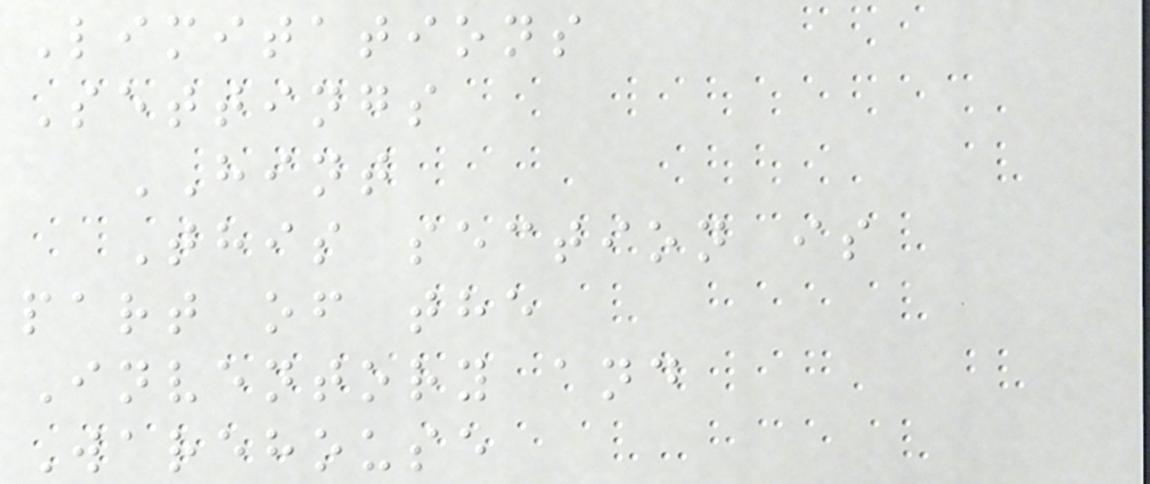Limitations
Settings
HINT
This section is
part of the
Inventory and
Warehouse
